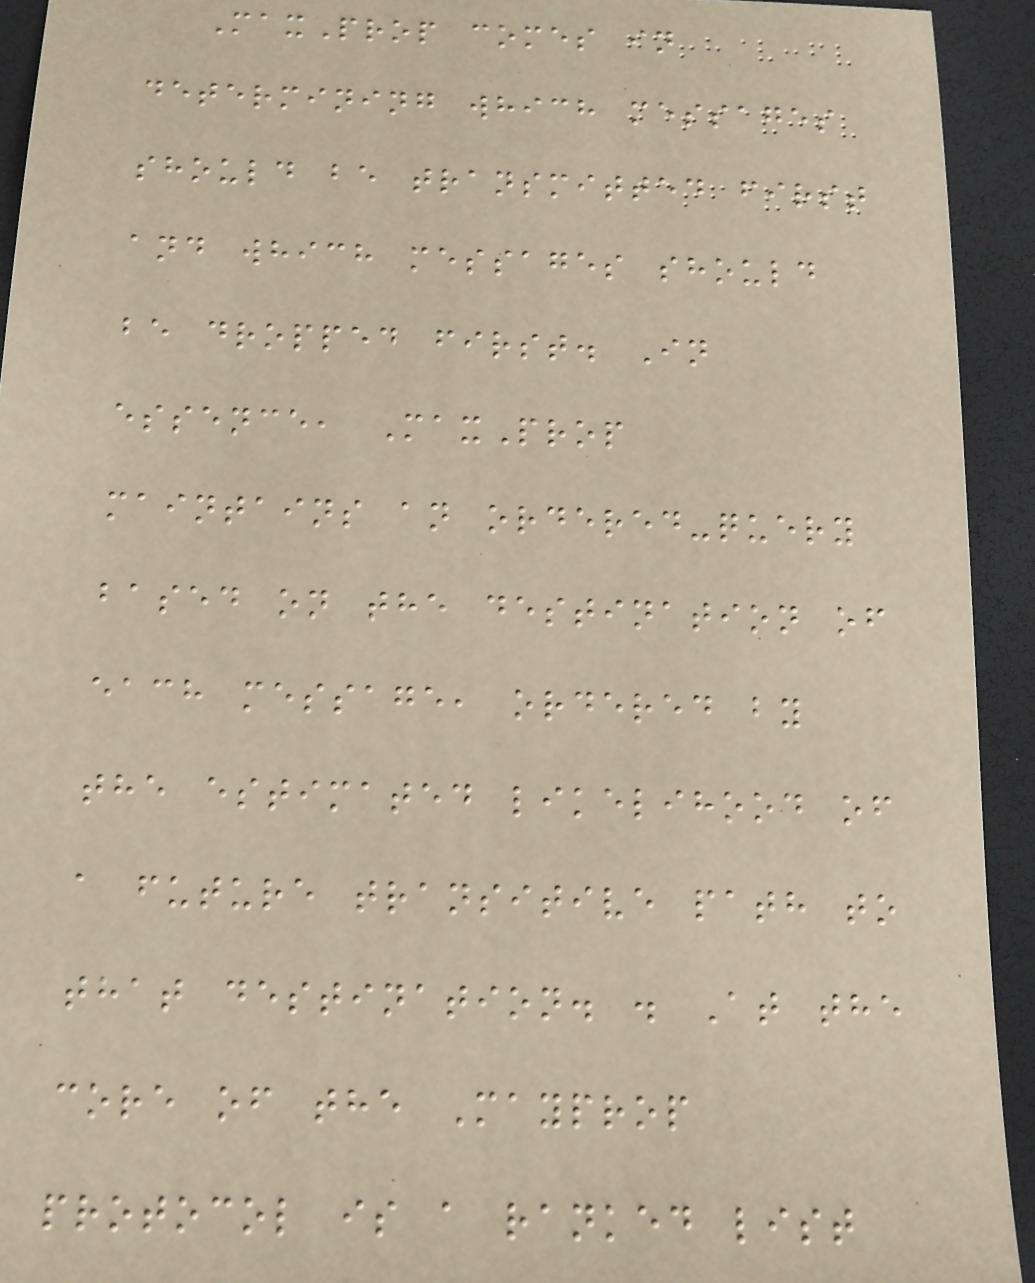MaxProp comes in
determining which messages
should be transmitted first
and which messages should
be dropped first. In
essence, MaxProp
maintains an ordered-query
based on the destination of
each message, ordered by
the estimated likelihood of
a future transitive path to
that destination. . At the
core of the Mayprop
protocol is a ranked list
